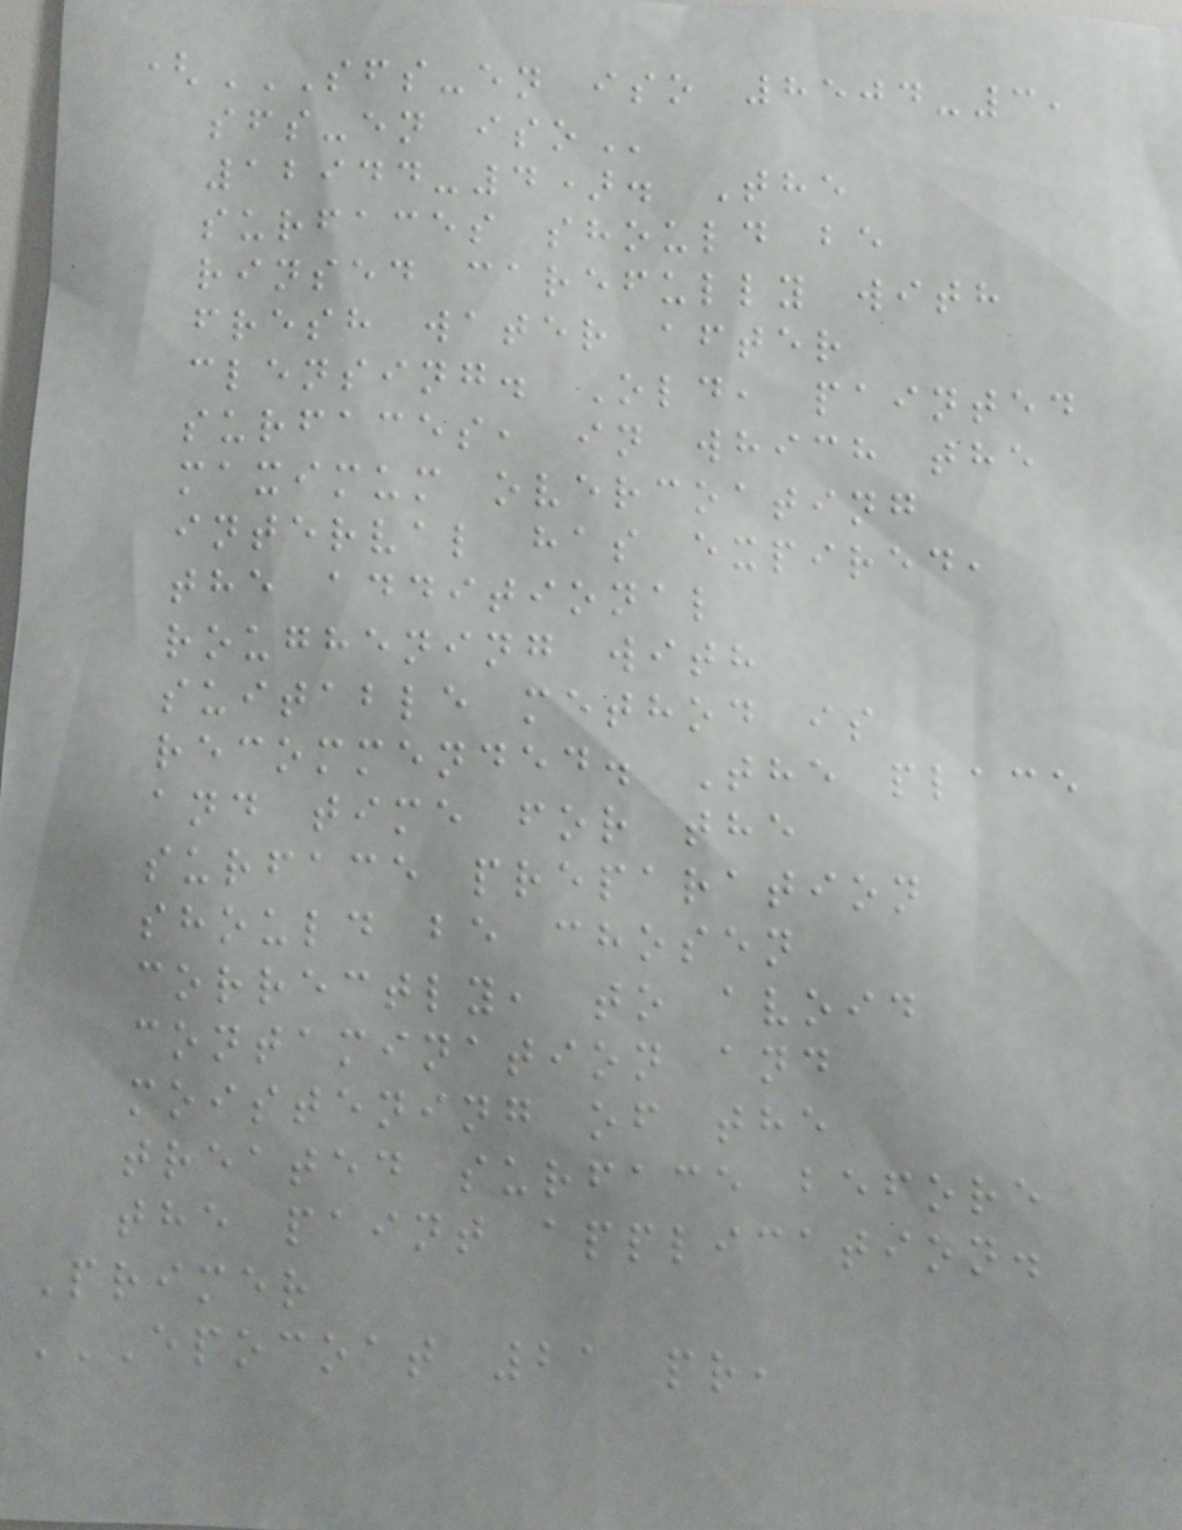(SFS-EN ISO 8504-3,
SFS-EN ISO
12944-4). The
surfaces should be
rinsed carefully with
fresh water after
clensing. Old, painted
surfaces, in which the
maximum overcoating
interval has expired,
the additional
roughening with
suitable method is
recommended. The place
and time for the
surface preparation
should be chosen
correctly, to avoid
contamination and
moistening of the
treated surface before
the paint application.
Primer
EPOCOAT 21 PR,
